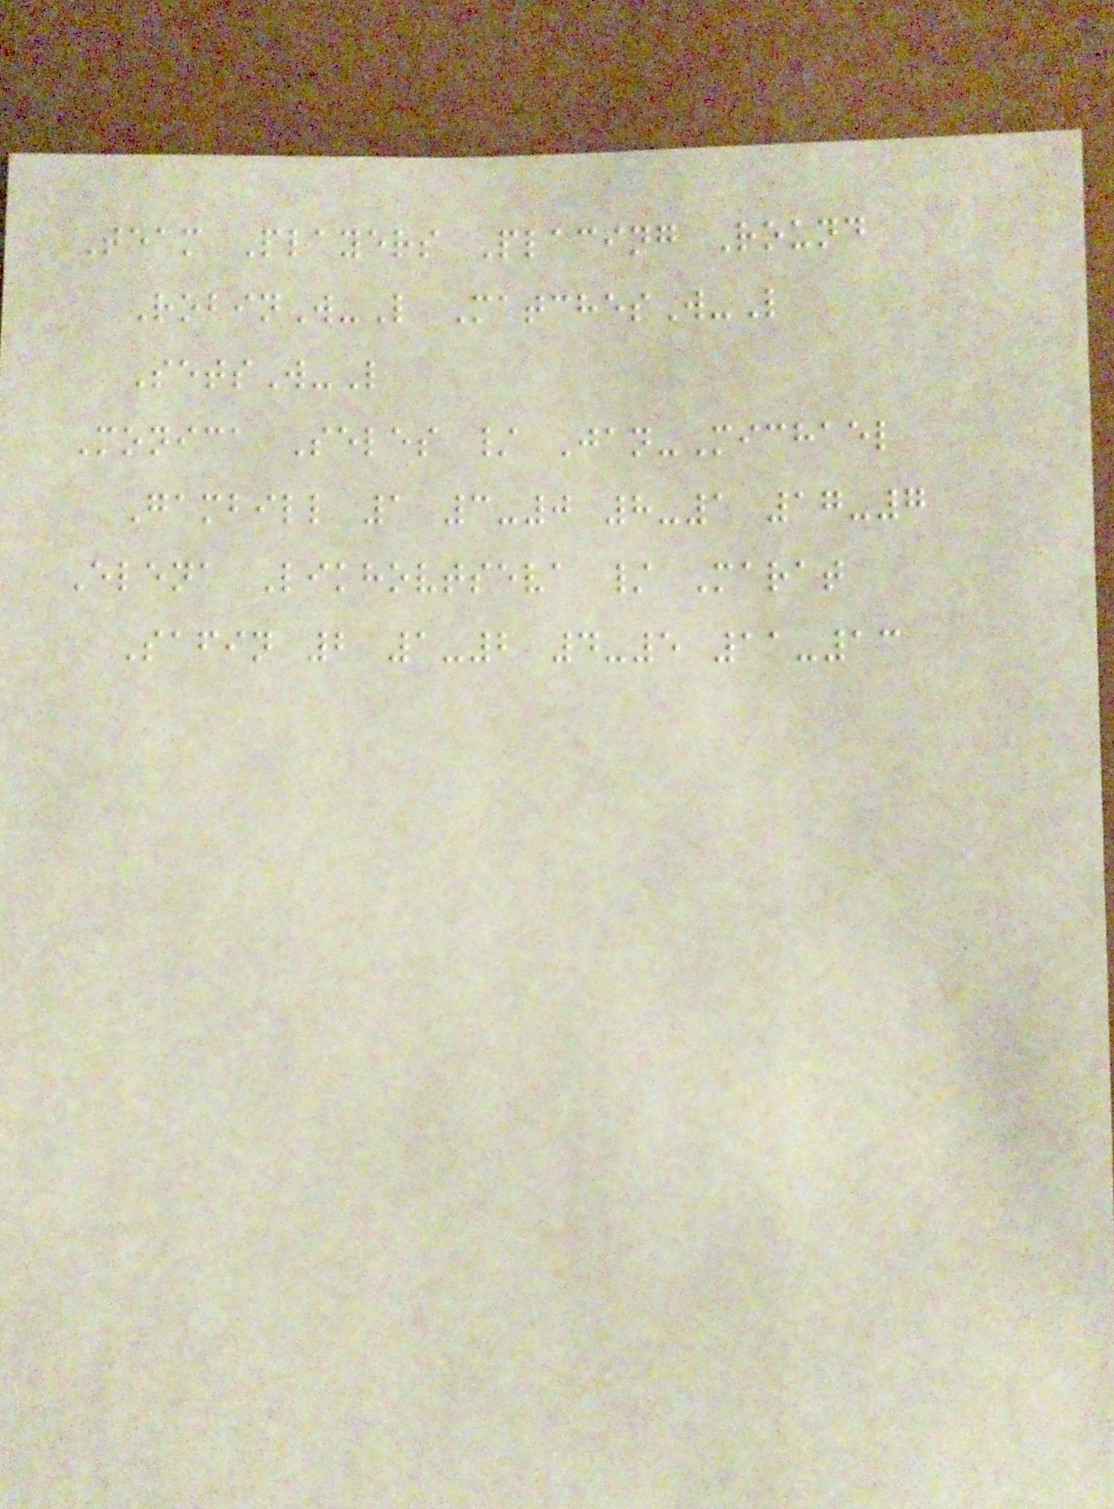Team Players Placing Round
RobinW-L MatchesW-L
SetsW-L
Monica Seles / Jan-Michael
Gambill 1 3-0 8-1 17-7
Elena Likhovtseva / Marat
Safin 2 1-2 4-5 11-13
